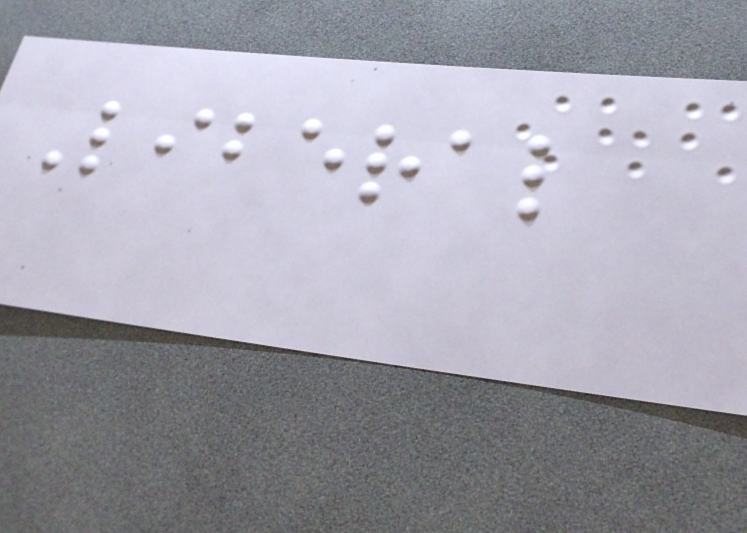Liberal
